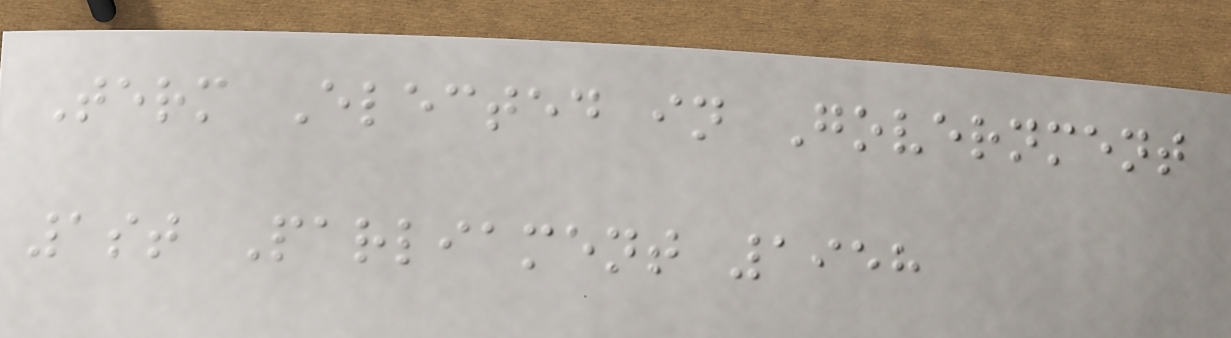Term Elected in Government
1st Parliament 1958
